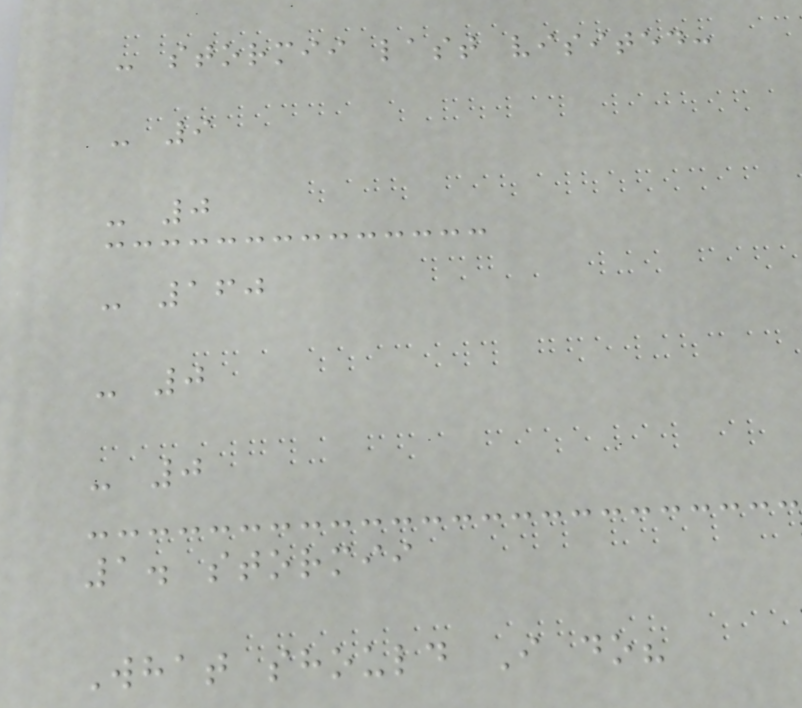- stormii last visited:
- 9
- 0
- 160
- 0
- 0
1. stormii
What should I do?
